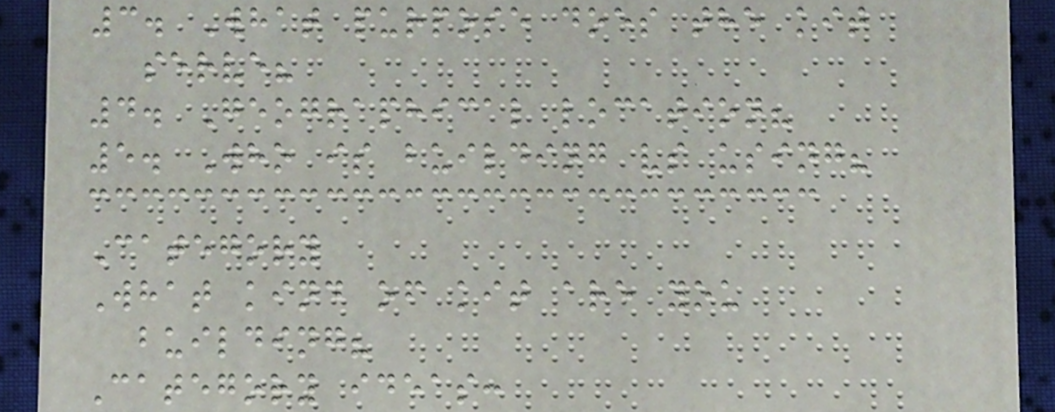3. What purpose does the kit
serve?
4. Geographical location?
5. Who is building vs using?
Category
What kind of kit are you
building?
Category ideas:
